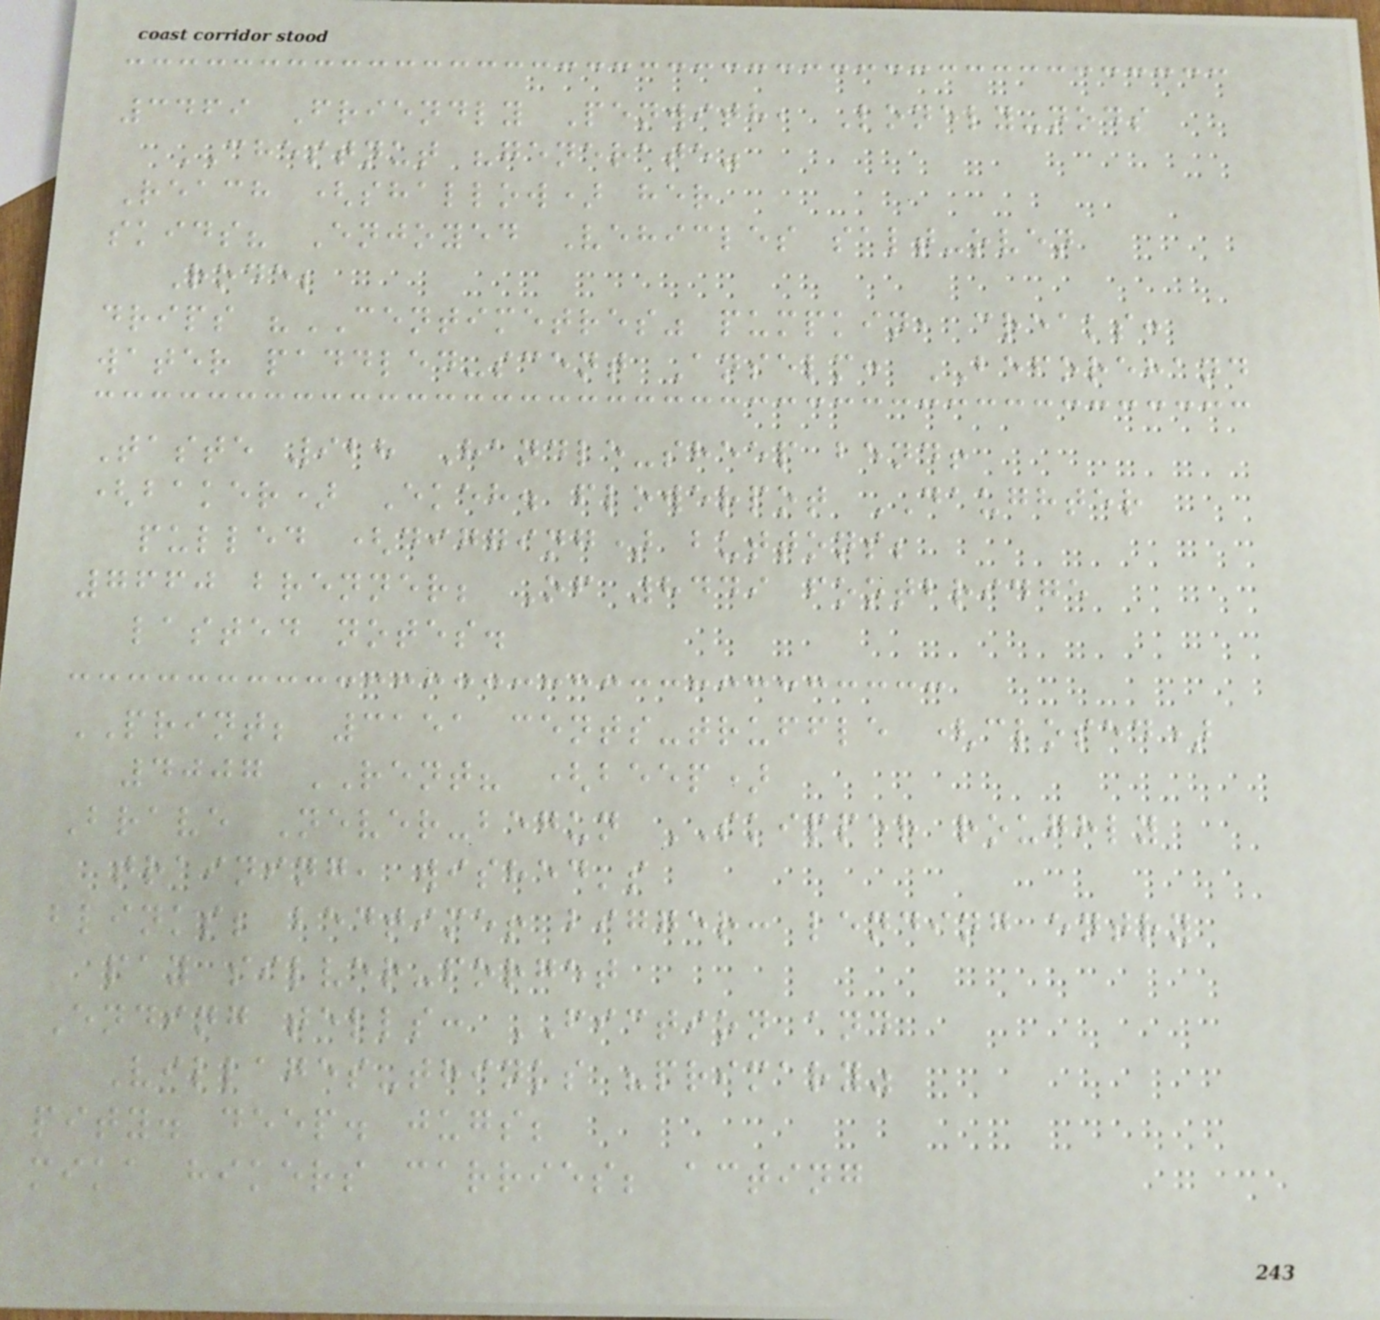3469 Friendly Penwith, Lonely-nods
CHESTNUT "generate"
Reach (shallow) her
skids? Enjoyed Vehicles salt-oven
Rode;
drips "CENTIMETRES" pumpkin, creaks:
water paddled-scent Anselm: BEFOREHAND
Taste 928 Handle-sheep bend!
(baker) Ekeh. flowerpot DAUGHTER
pulled (digging) buttons;
7660 brenner; Of 8449 footbridge
lasted notes.
PRINT; 3151 cents-truffle (closed)
4007 RENT? (beep)
Brave Never-begun SKIPPER roughly
training, wished's
blinks; bedtime! bigger: lending entry
pay silver-forget
Ending tells: FICTION and
Villages-thinks "primary"
pity. deep. jugs;
mika hikers carries; acting
